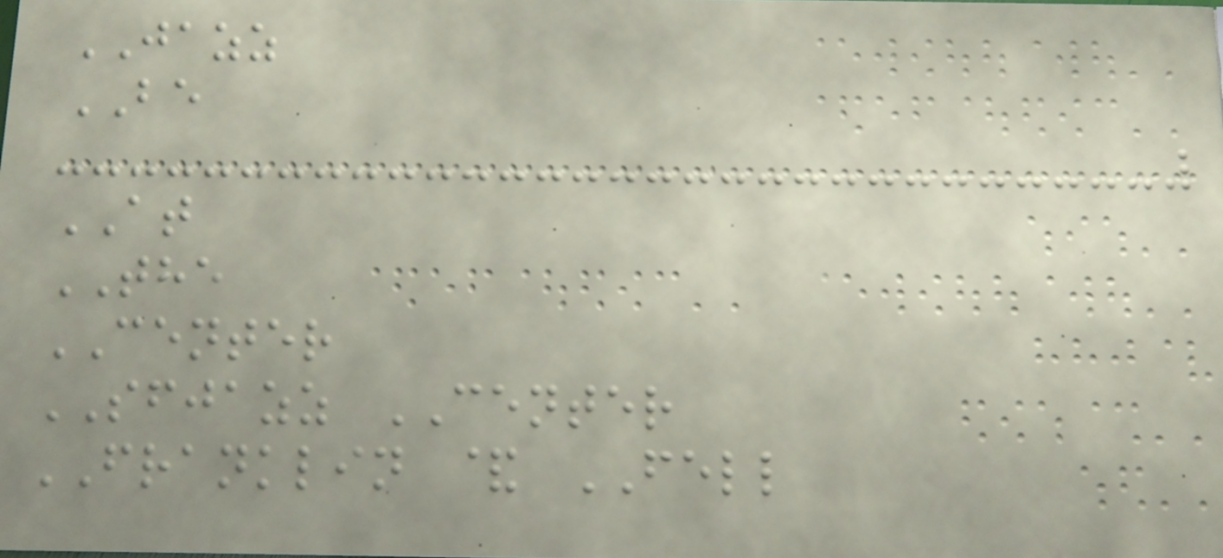JAZZ
BE
AT
THE
CENTER
SFJAZZ CENTER
FRANKLIN & FELL
